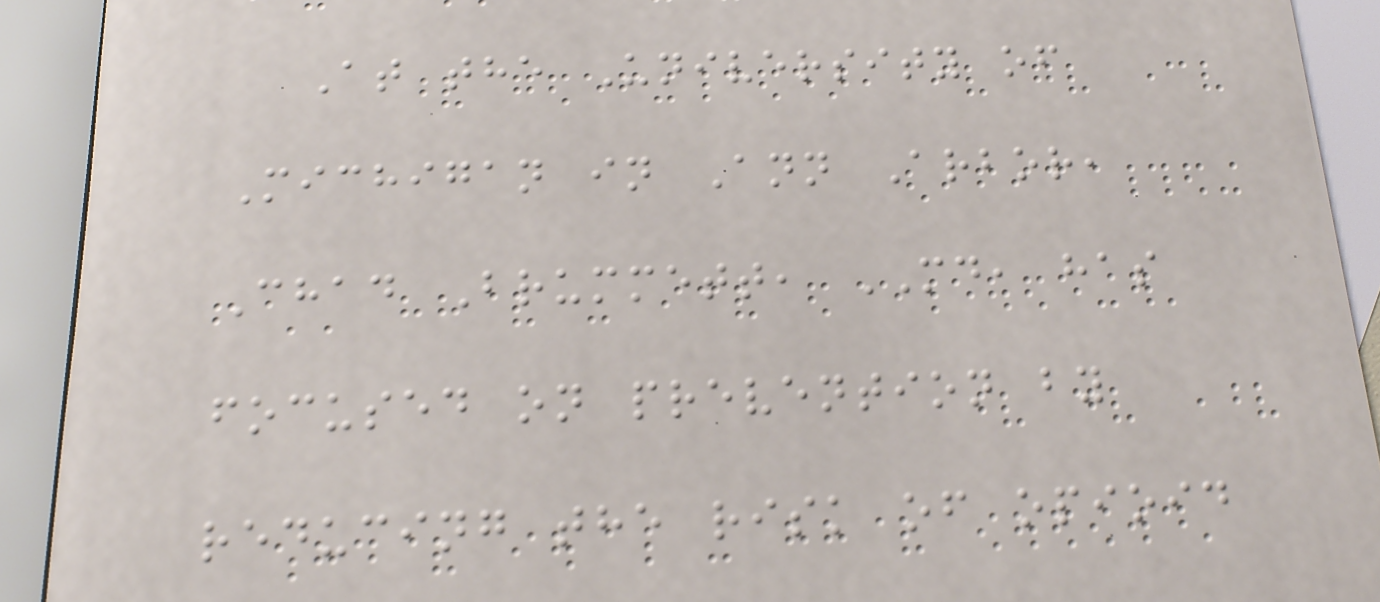At the University of
Michigan in Ann Arbor,
Chad Brummett, MD, has
focused on prevention by
reducing the risk of opioid
